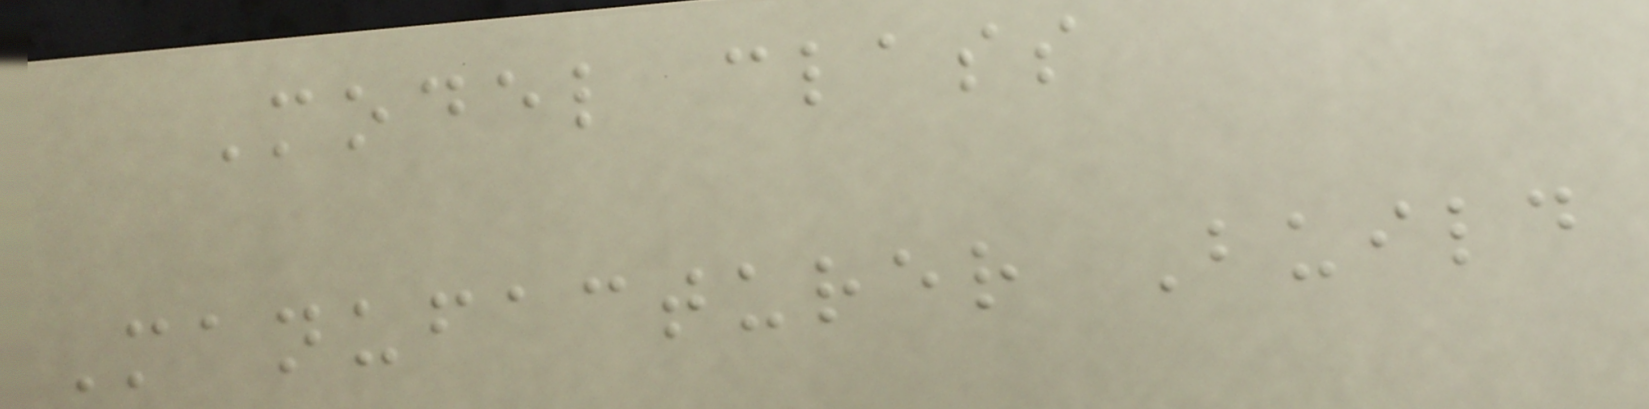Model class
Manufacturer Build
